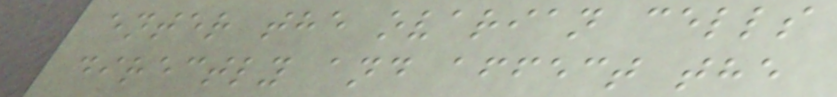enter the ovarian cells
directly and affect the
